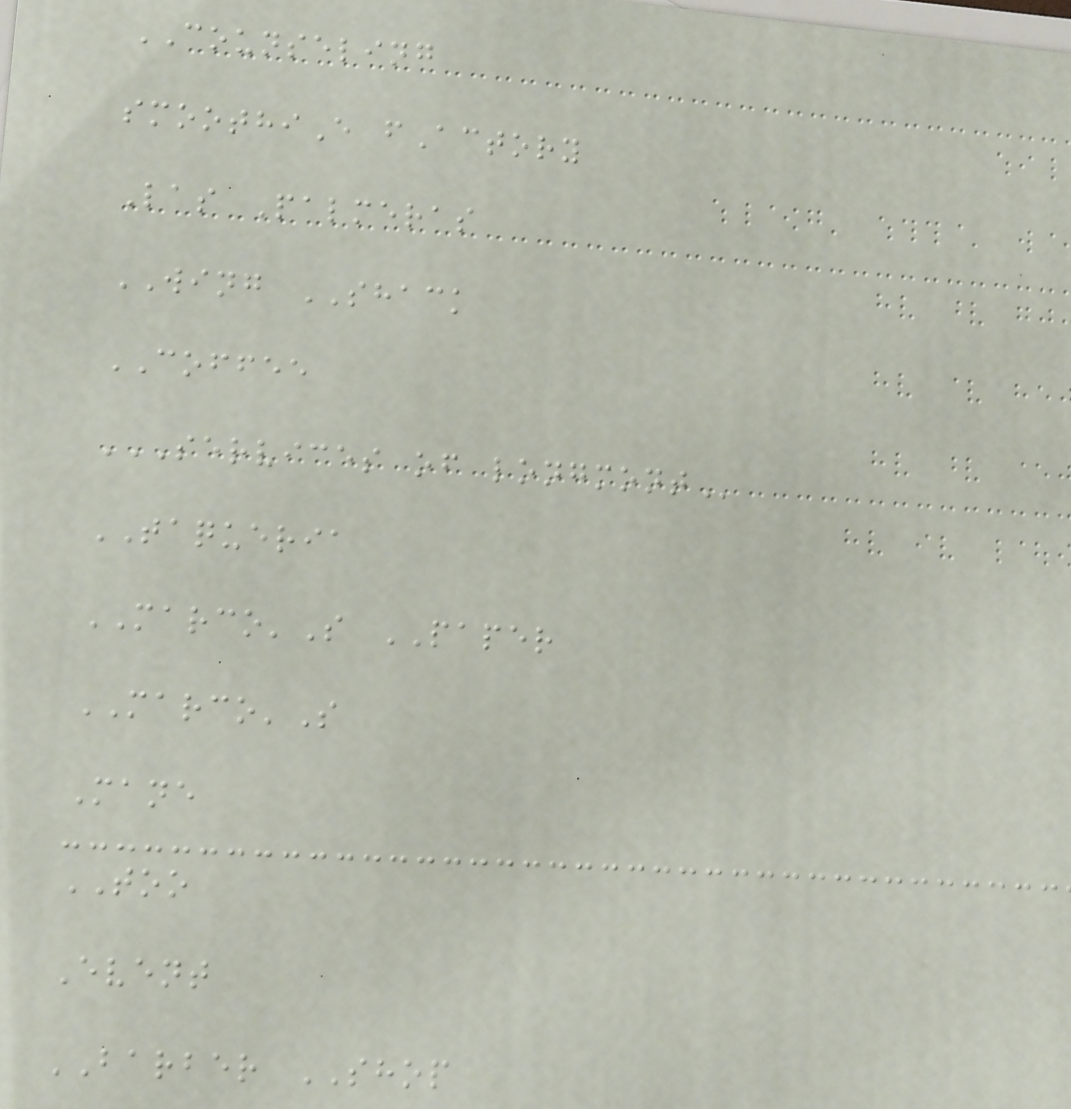COUNSELING
smoothiE fActory
Las Palmeras
WING SHACK
COFFEE
SERVICES OF LONGMONT
TAQUERIA
MARCO'S PAPER
MARCO'S
Mane
TOO
Event
BARBER SHOP
